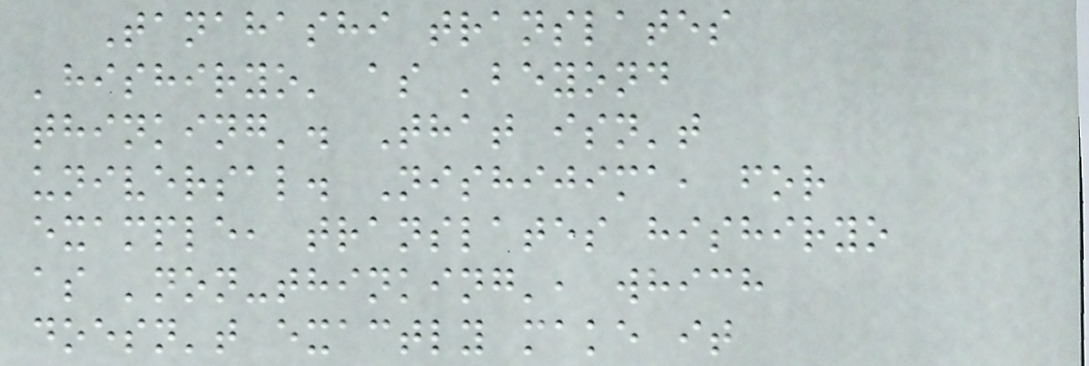Tanahashi translates
'hishiryo' as 'beyond
thinking'. That isn't
universal. Nishijima, for
example, translates hishiryo
as 'non-thinking', which
doesn't exactly make it
